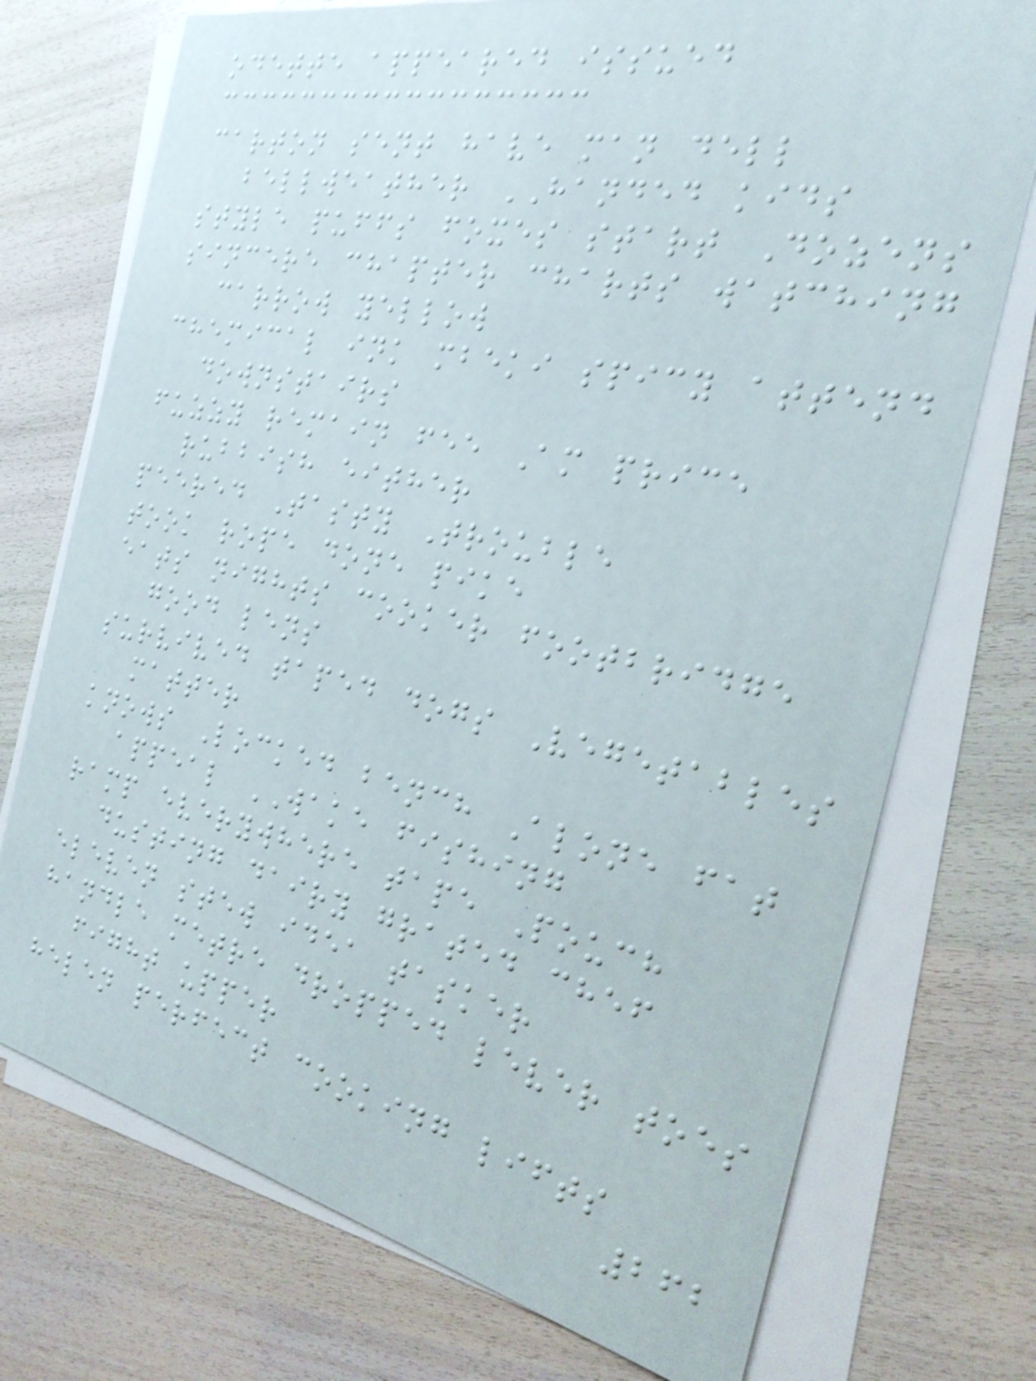odette appeared issued
carton sent have man dell
bellweather HANDED kids
style puffs foxes start Dozens
sincere chapter charts watching
carrow yellow
chemical ink mbeki spicy attend
downstairs
fuzzy remain fee Am price
rubbish either
peered Tasty Trouble
took rope done pike
eats nights cooker footbridge
good lens
survived taped dogs Vegetables
matter
knows Locked bench Alone fat
appeal WAKE fishing
ramp everywhere tape Pouch
dusting dairy grated chef
eleven stew idea tasker
handle metre dropped lever toes
fight upper
helen perfect cooking lifts
262
